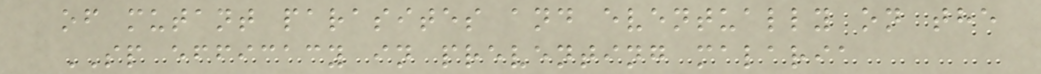of mutant parasites and eventually on the
SP efficacy in preventing malaria
